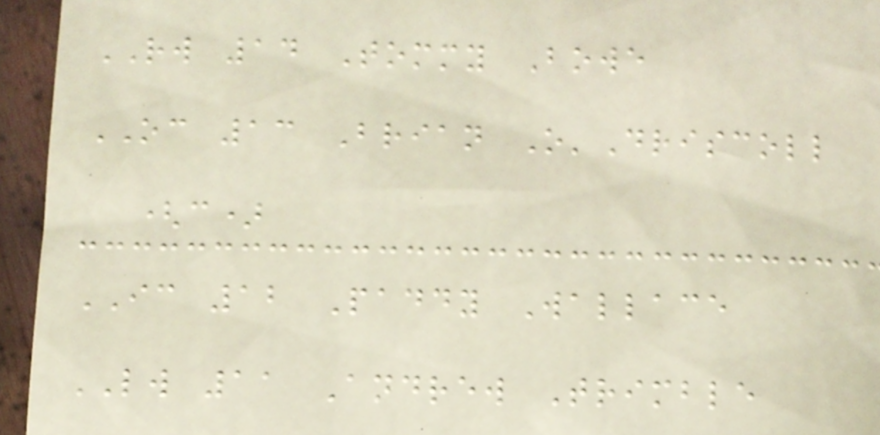RW 14 Tommy Bowe
OC 13 Brian O'Driscoll
(c)
IC 12 Paddy Wallace
LW 11 Andrew Trimble
